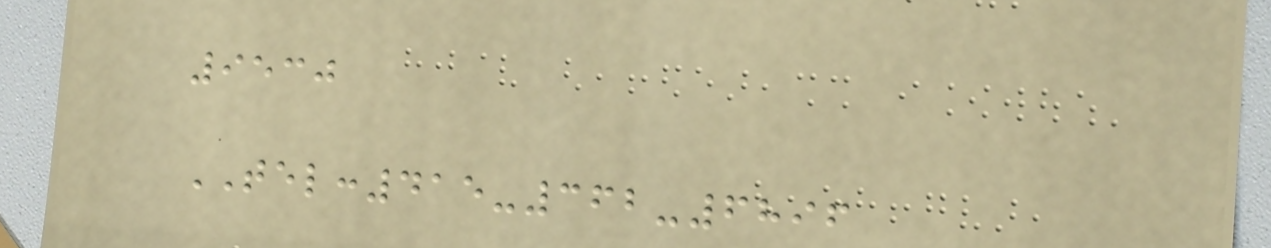9530
TEL:415-362-6896
